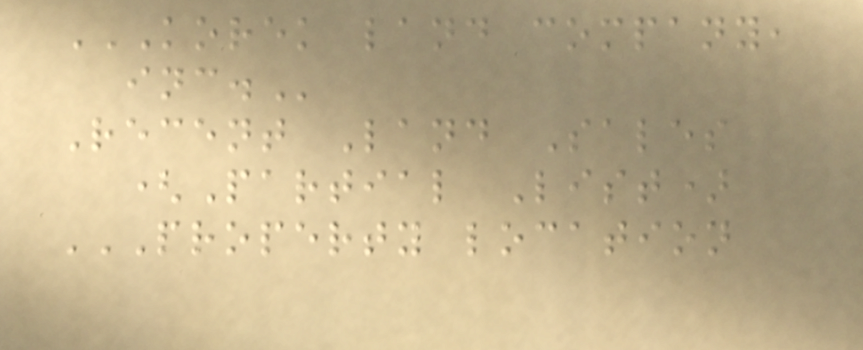KOREK LAND COMPANY,
INC.
Recent Land Sales
(Partial List)
PROPERTY LOCATION
